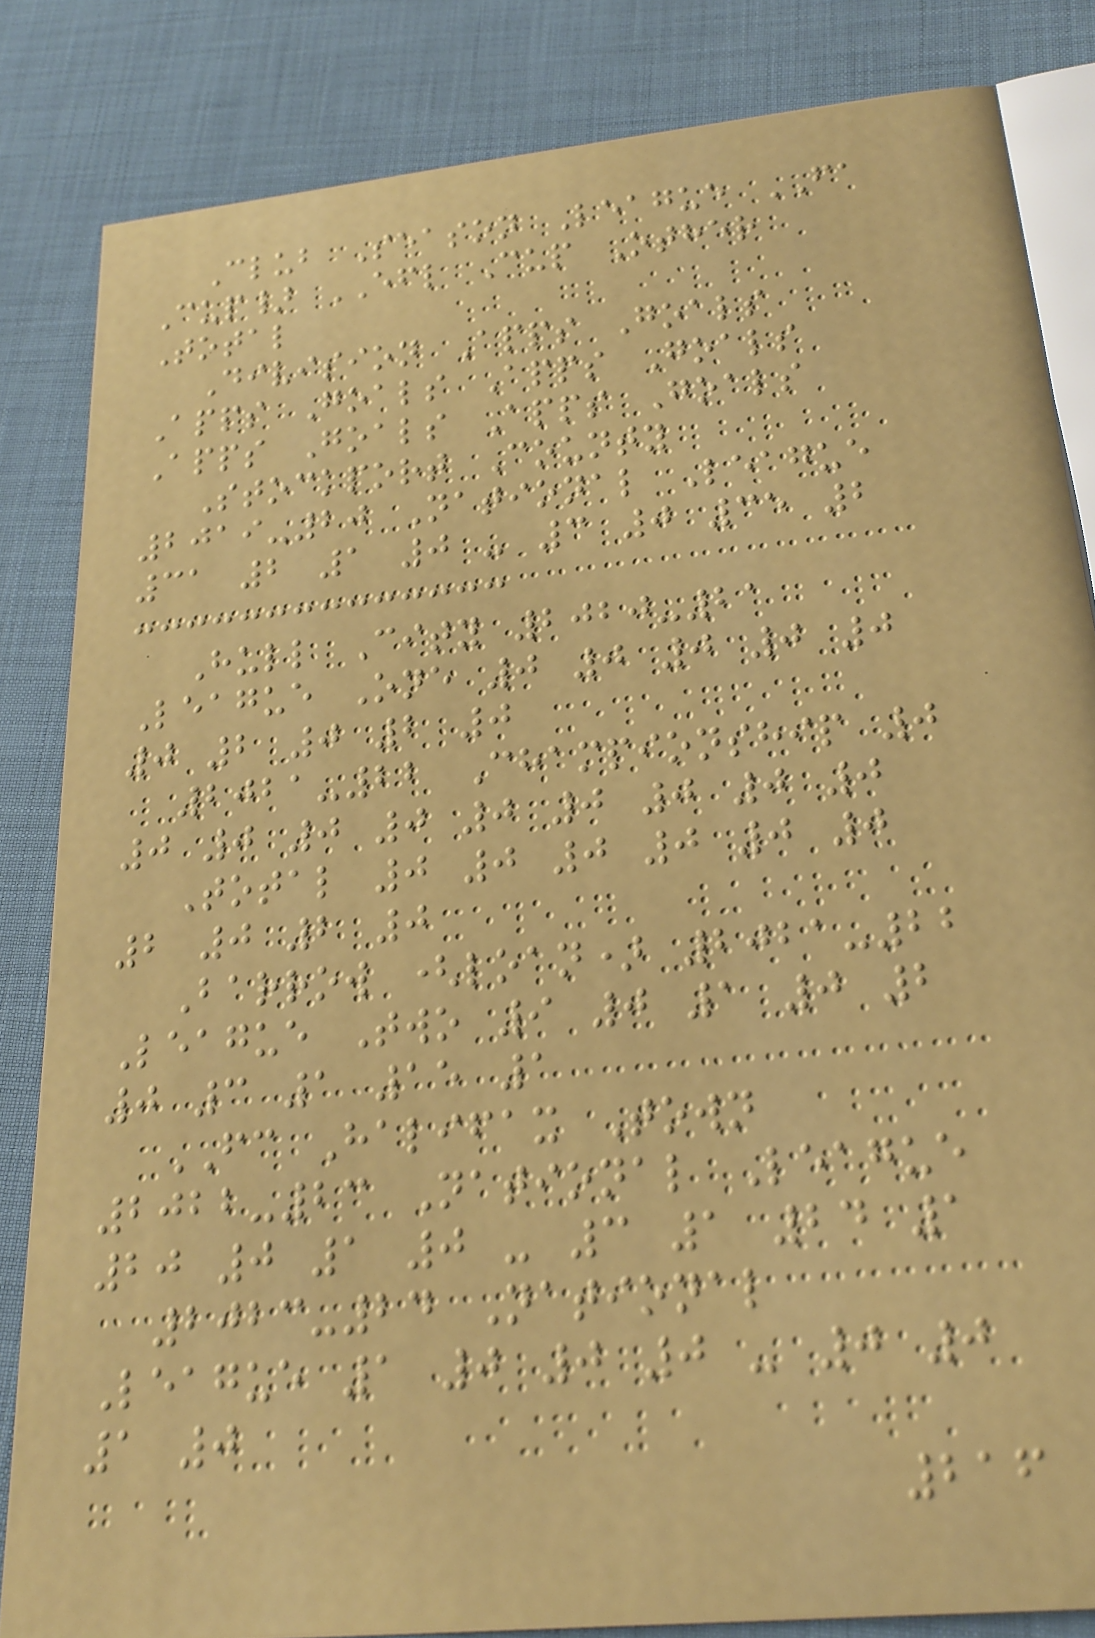Club Season League FA
Cup} EFL Cup Other
Total
Division Apps Goals
Apps Goals Apps Goals
Apps Goals Apps Goals
Stockport County
2019-20 National League
31 2 1 0 - 3 0 35 2
Hull City 2020-21
League One 0 0 0 0 0
0 2 0 2 0
2021-22 Championship 0
0 0 0 0 0 0 0 0 0
Total 0 0 0 0 0 0
2 0 2 0
Barrow (loan) 2021-22
League Two 9 0 1 0 2
0 3 1 15 1
FC Halifax Town
2022-23 National League
20 0 1 0 - 3 1 24 1
2023-24 National
League 1 0 0 0 - 0 0
1 0
216
